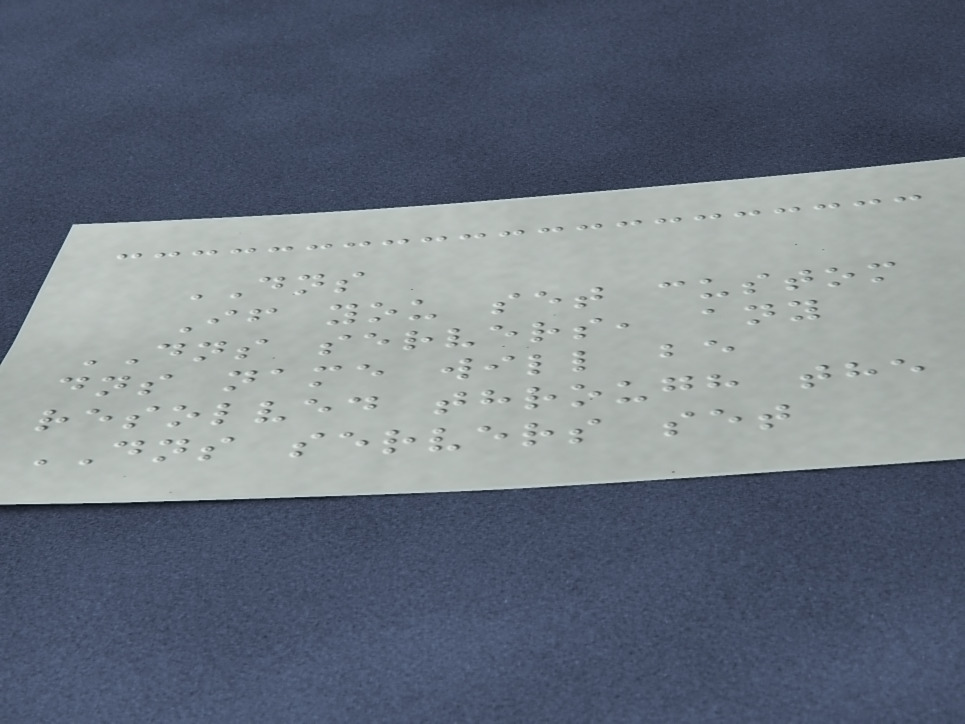DNS
If you set custom
DNS servers, any
dns name will be
resolved through the
DNS servers set
